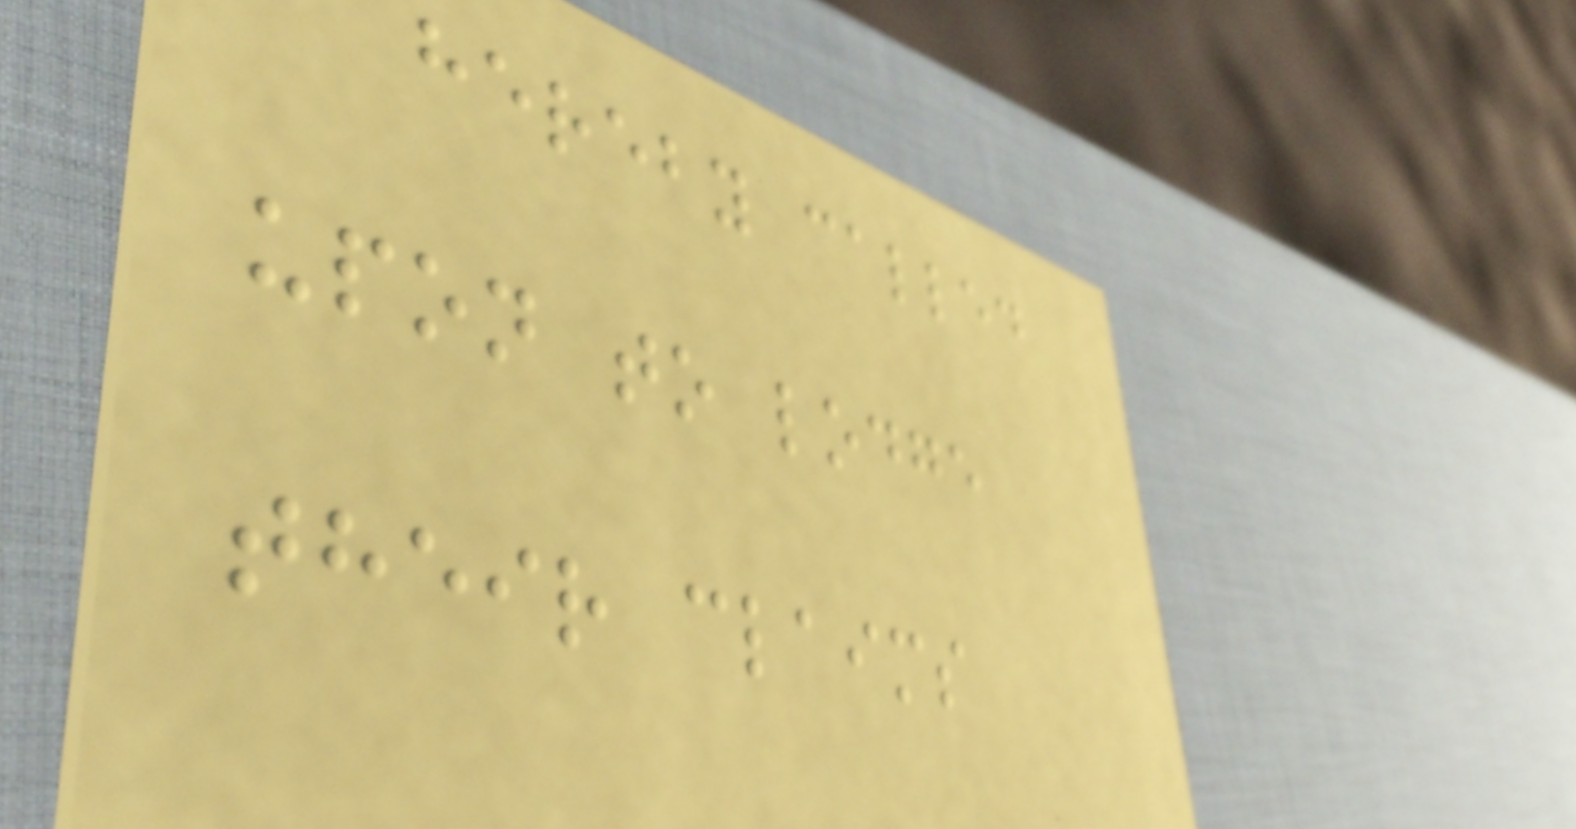hereby called
upon to lodge
their claims
